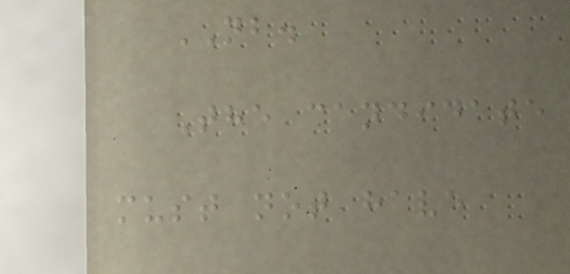NB.
The candidate
must not have
